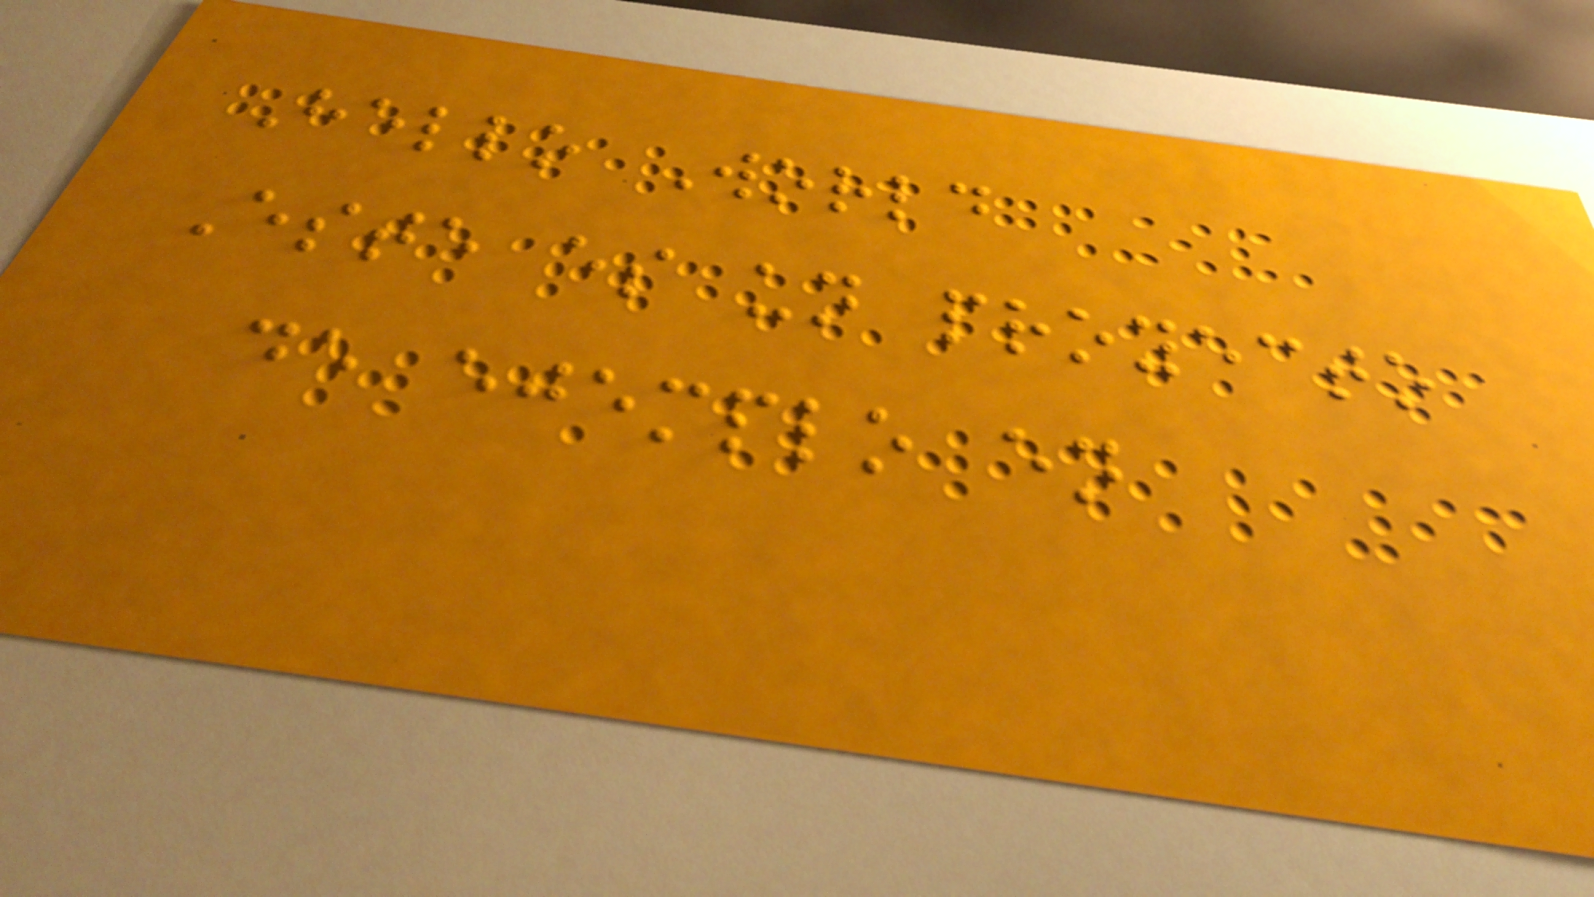Hello World
Este es un proyecto
de ejemplo en
